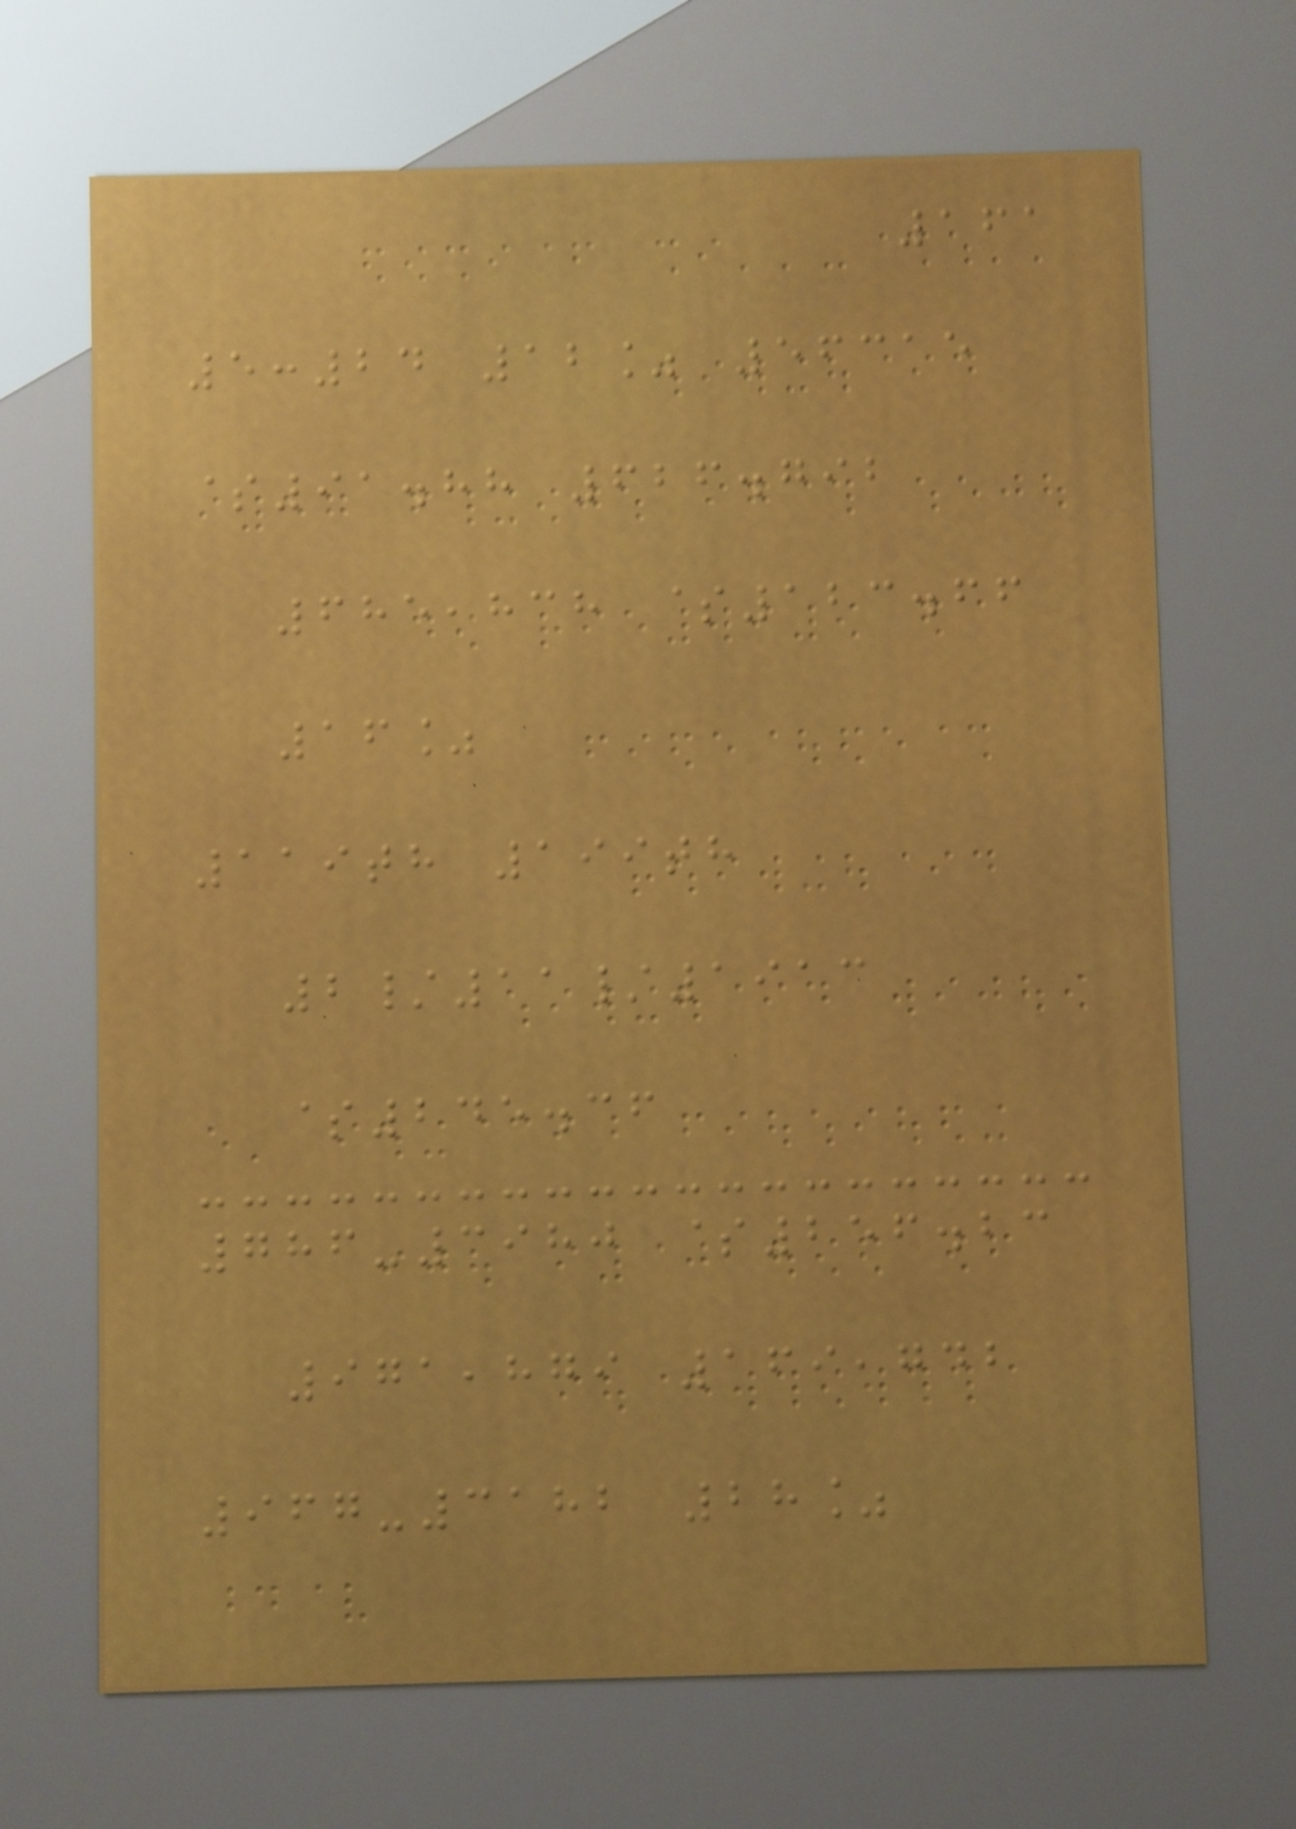161
5:24 12% 56315
$91.88 626.792
685,838 $123.66
16%
119th 199th
2/11/1913
$245.36
786-3980 $256.23
971,879 169,742
967-3182 28%
